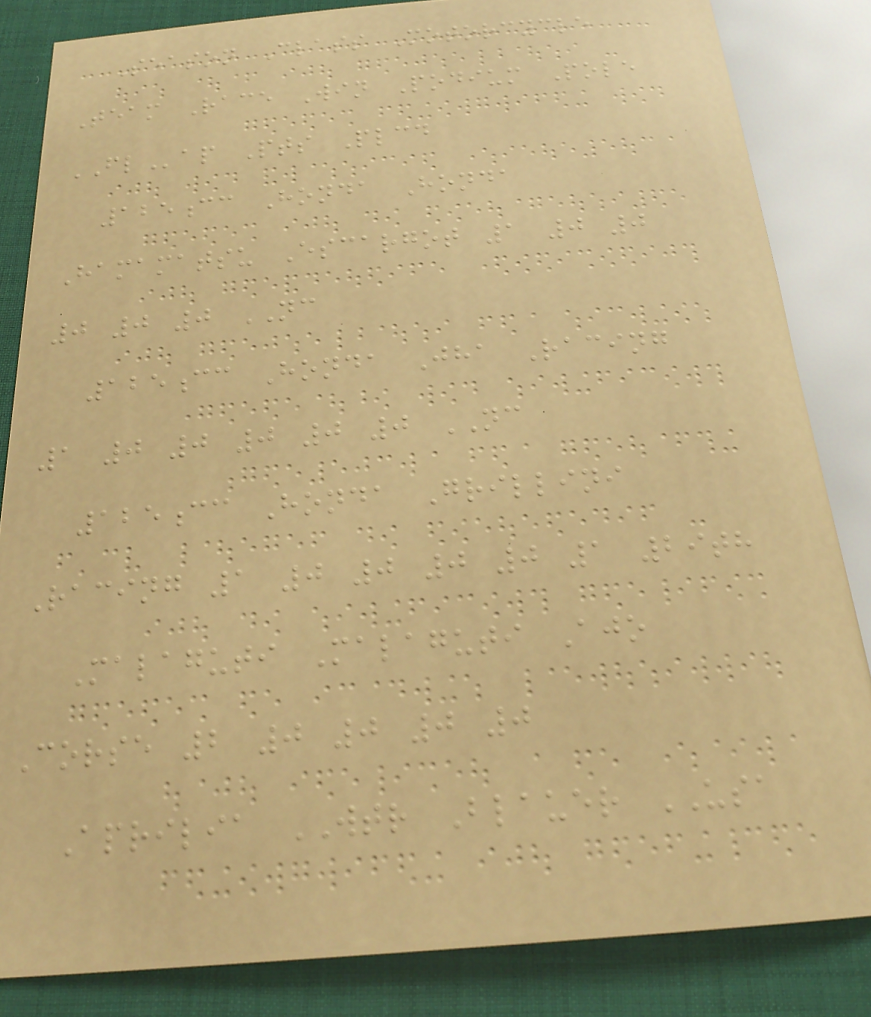Season Class Motorcycle
Team Race Win Podium Pole
FLap Pts Plcd
125cc Honda Honda
Hamamatsu Escargot 1 0 0
0 0 0 NC
125cc Honda Jha Racing
1 0 0 0 0 0 NC
125cc Honda Grillini
Racing 1 0 0 0 0 1 29th
Malaguti Malaguti Ajo
Corse 2 0 0 0 0
Aprilia WTR Blauer USA
